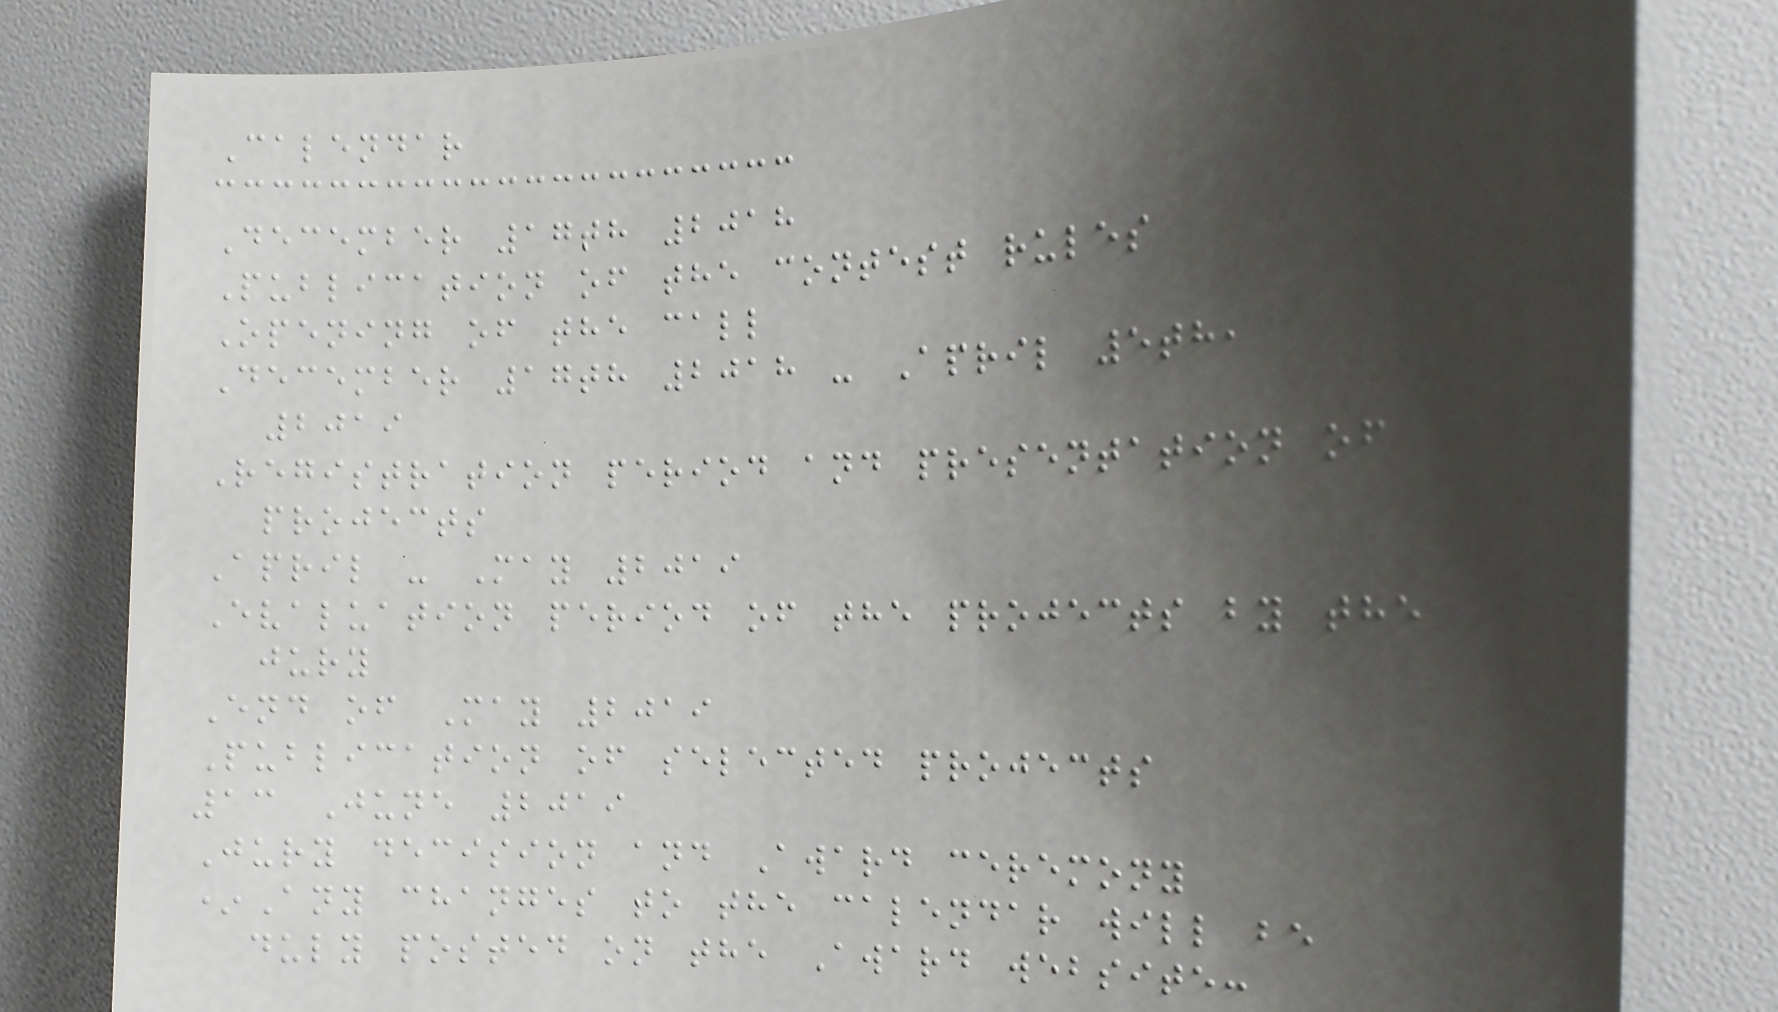Calendar
December 17th 2018
Publication of the contest rules
Opening of the call
December 17th 2018 - April 5th,
2019
Registration period and presentation of
projects
April - May 2019
Evaluation period of the projects by the
jury
End of May 2019
Publication of selected projects
13 June 2019
Jury decision and Award ceremony
*Any changes to the calendar will be
duly posted on the Award website:
